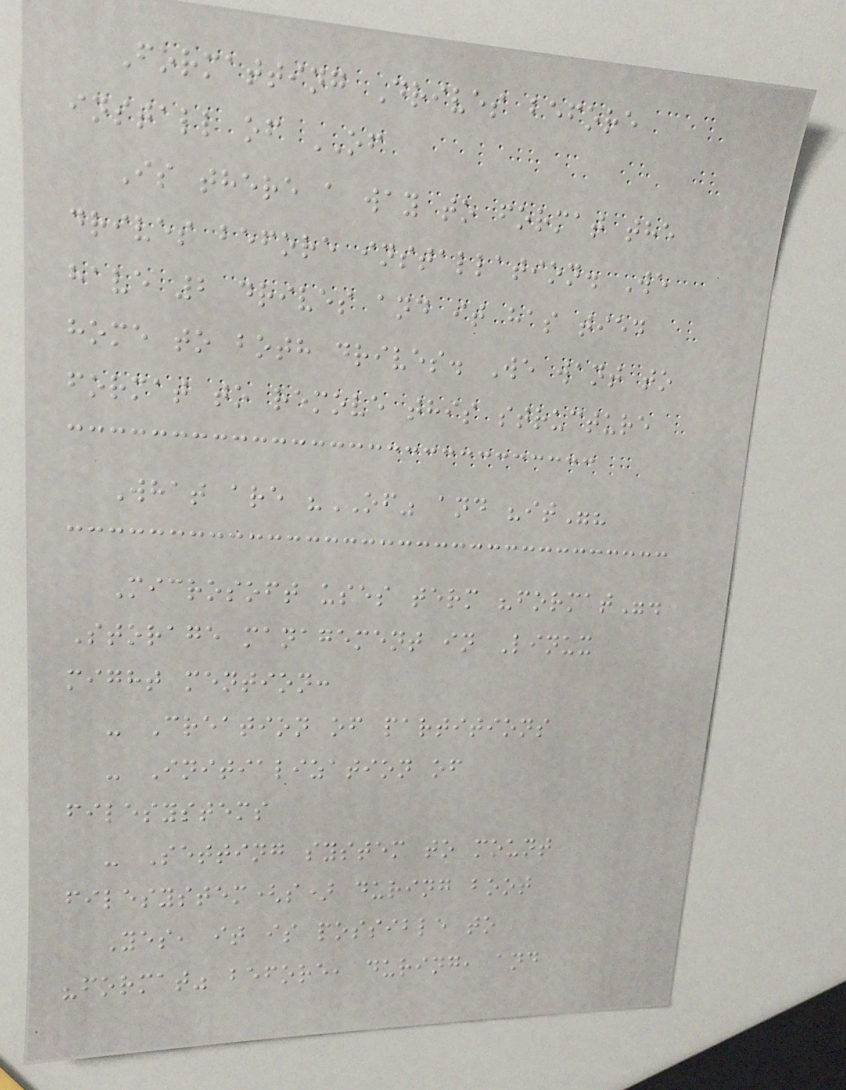Formatting Drives before
install of OF
Is there a way to format the
drives before installation. We
have 2 drives and it has tied
home to both drives. We want to
format to remove this structure
What are "OF" and "it"?
Microsoft uses term "format".
Storage management in Linux
might mention:
- Creation of partitions
- Initialization of
filesystems
- Setting system to mount
filesystem(s) during boot
Yes, it is possible to
"format" before, during, and
